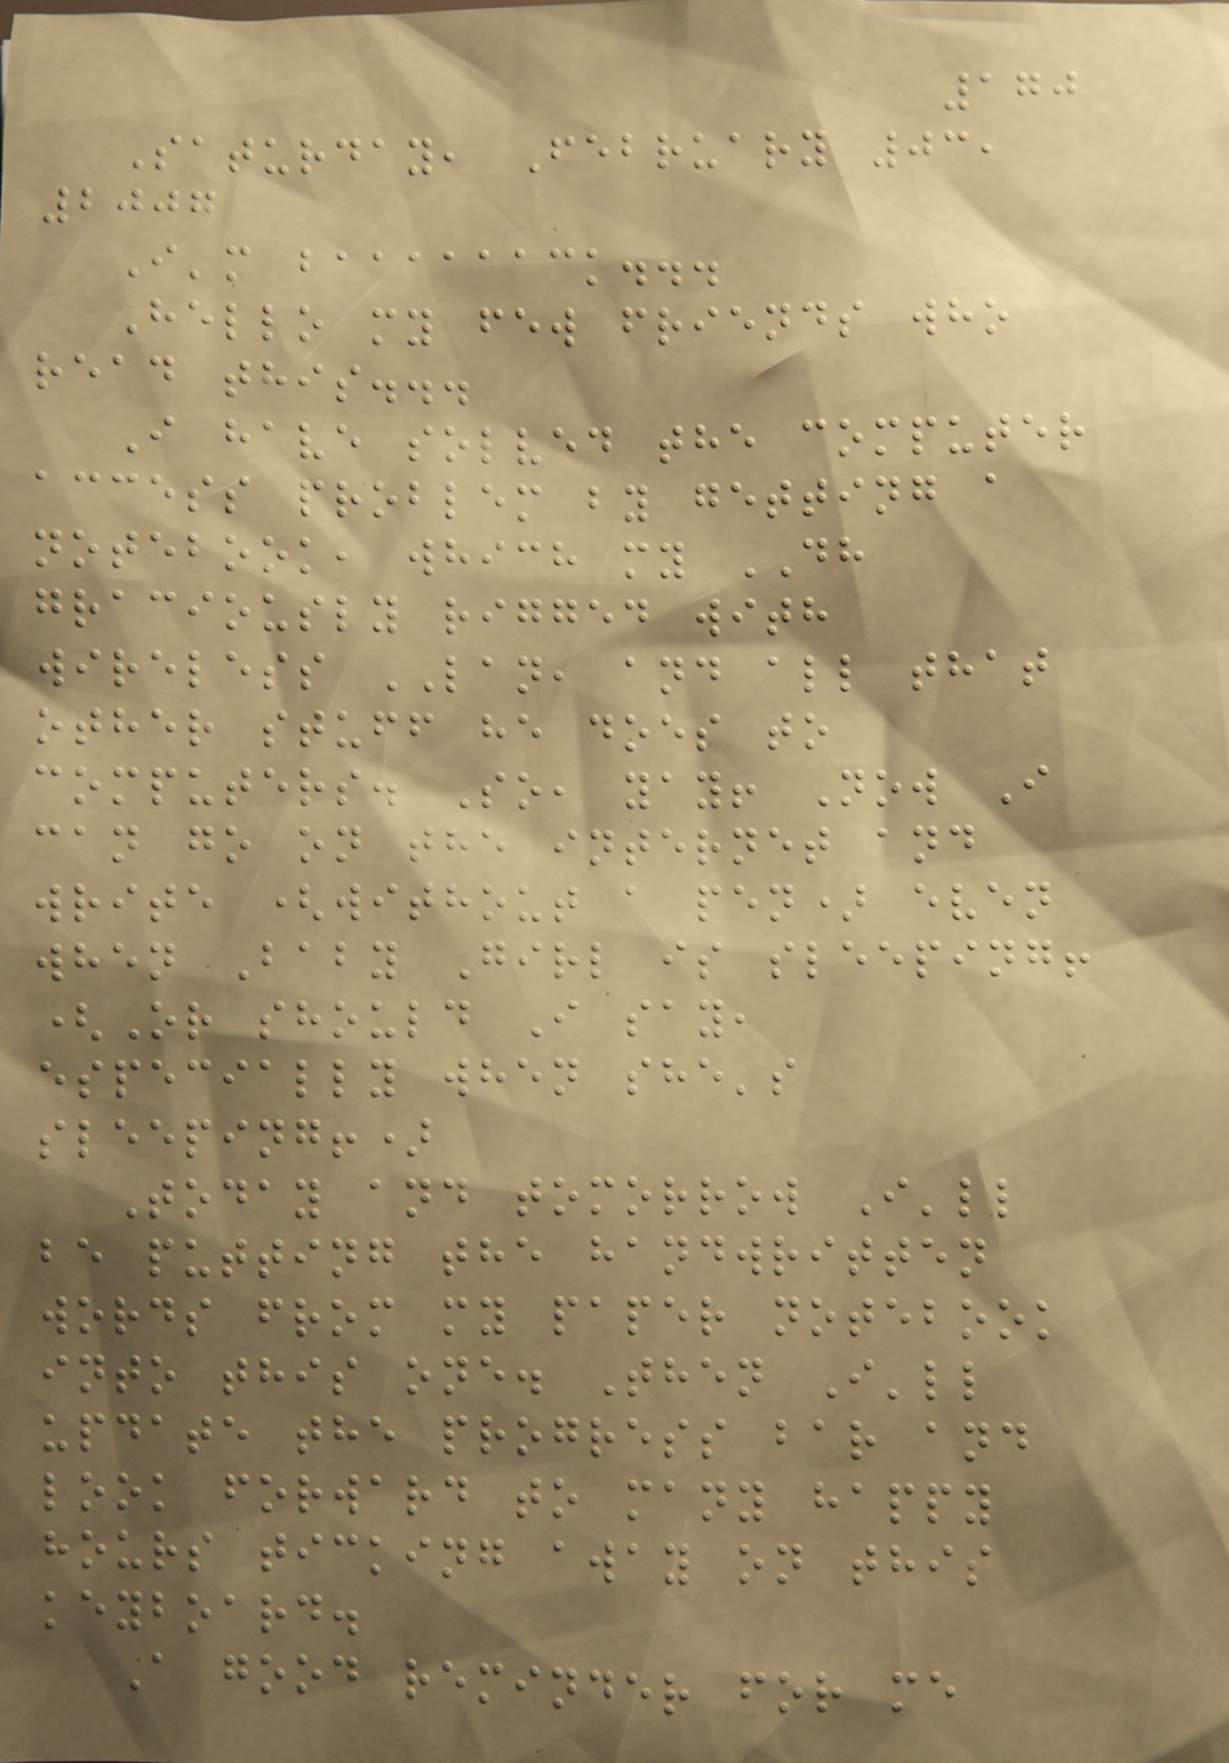170
Saturday, February 03,
2007
I'm baaaaaack...
Hello my few friends who
read this...
I have solved the computer
access problem by getting a
notebook, which my DH
graciously rigged with
wireless LAN, and all that
other stuff he does to
computers. So, yay! Now I
can go on the internet and
write (without a pen) even
when Baby Girl is sleeping!
(Or should I say,
especially when she's
sleeping!)
Today and tomorrow I'll
be putting the handwritten
words from my paper notebook
into this one. Then I'll
update the progress bar and
look forward to many happy
hours ticking away on this
keyboard.
A good reminder for me
